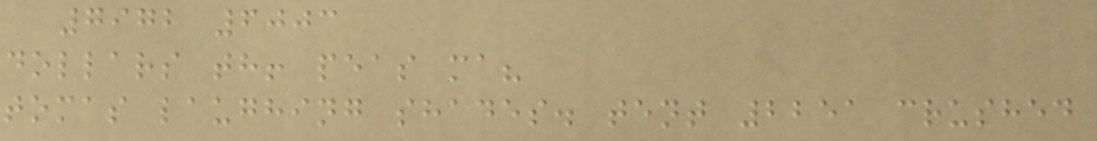7972 6003
dollars th! peas ma?
tomas laughing shades. tent 2251 crushed
